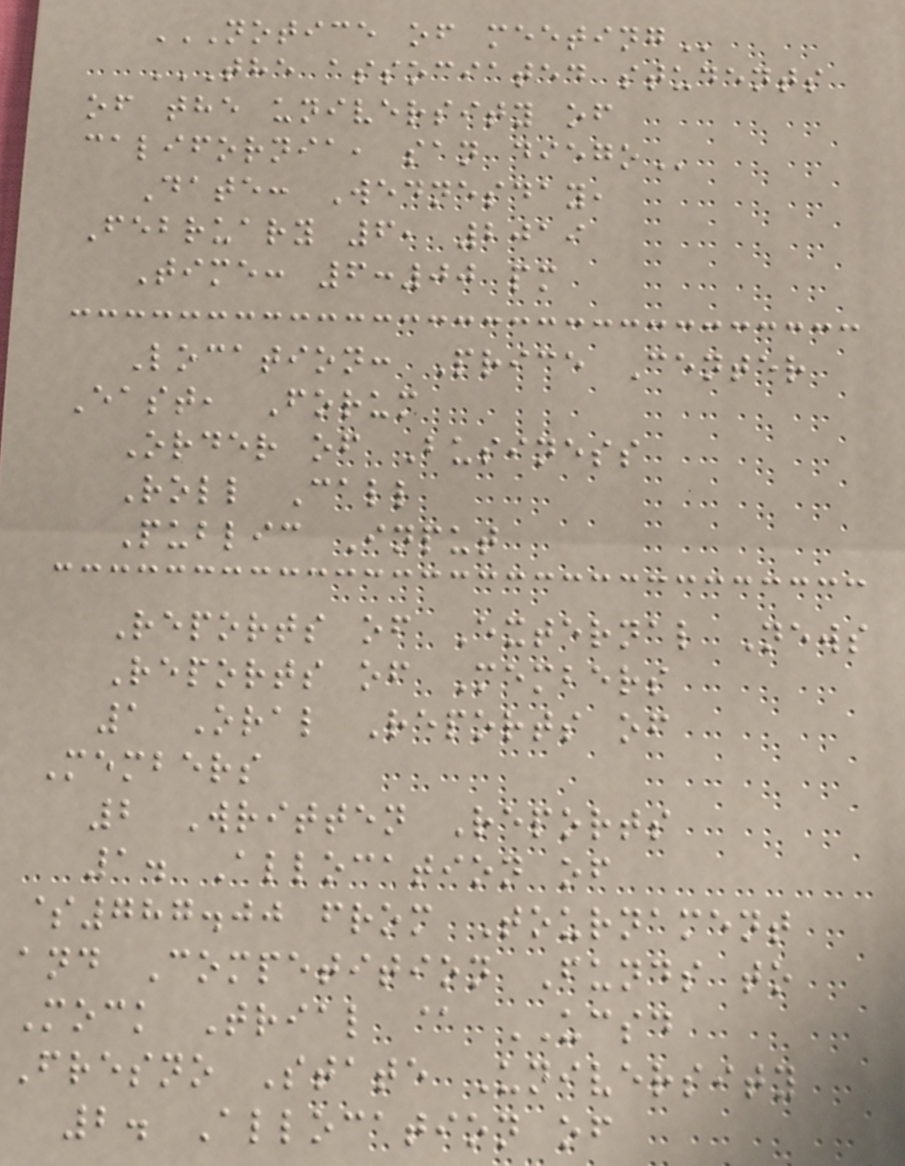NOTICE OF MEETING
THE ASSOCIATED STUDENTS
OF THE UNIVERSITY OF
CALIFORNIA, SAN DIEGO
Date: Wednesday,
February 6, 2019
Time: 6:00 pm
Location: Price Center
East, Forum
Order of Business
Roll Call
Public Input
Reports of External News
Reports of Members
1 Oral Reports of
Members
2 Written Reports
1. Allocation of
$787.00 from Tournament
and Competition Funds to
Mock Trial @ UCSD
Fresno State University
2. Allocation of
